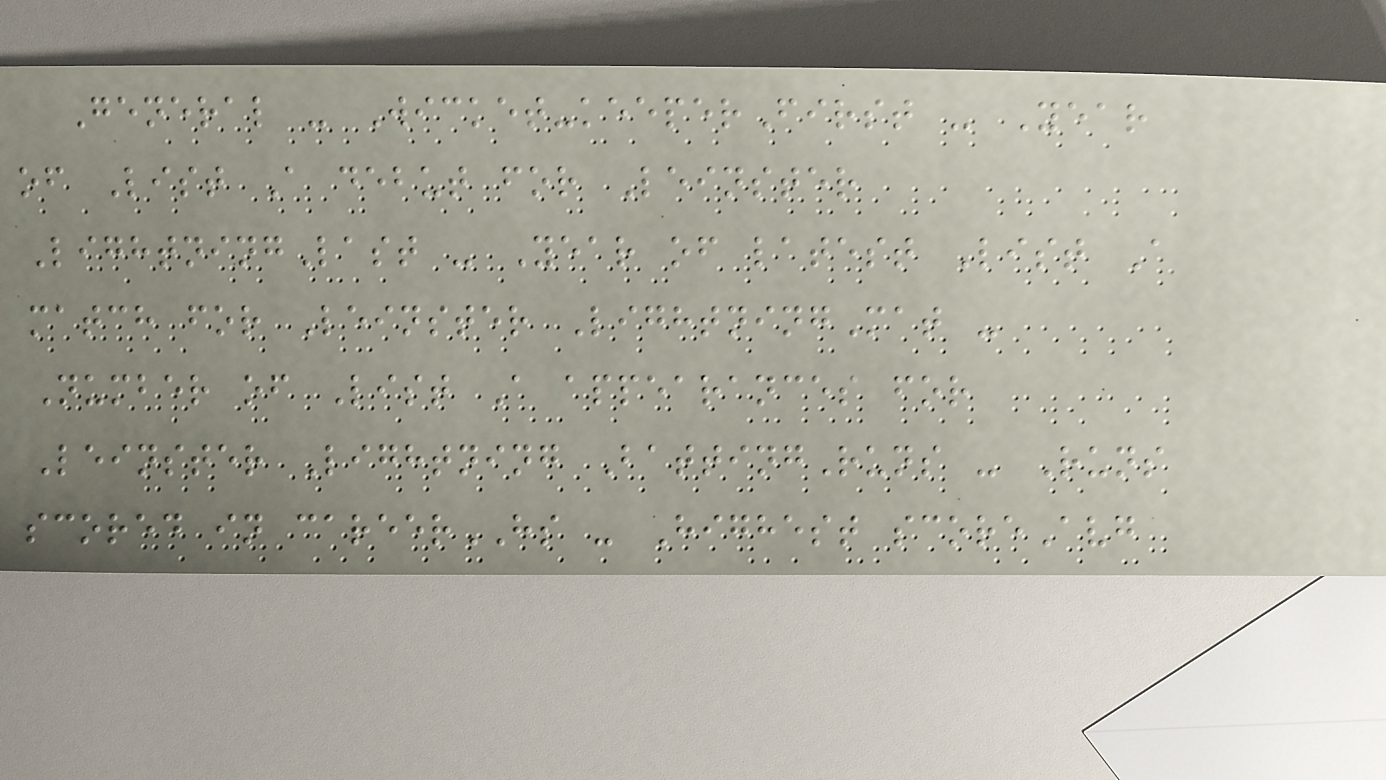General - Wicket-keeperFirst - Year
of List A debut for Leinster
LightningLast - Year of latest List A
match for Leinster LightningMat -
Number of List A appearances for
Leinster Lightning BattingRuns - Runs
scored in careerHS - Highest scoreAvg
